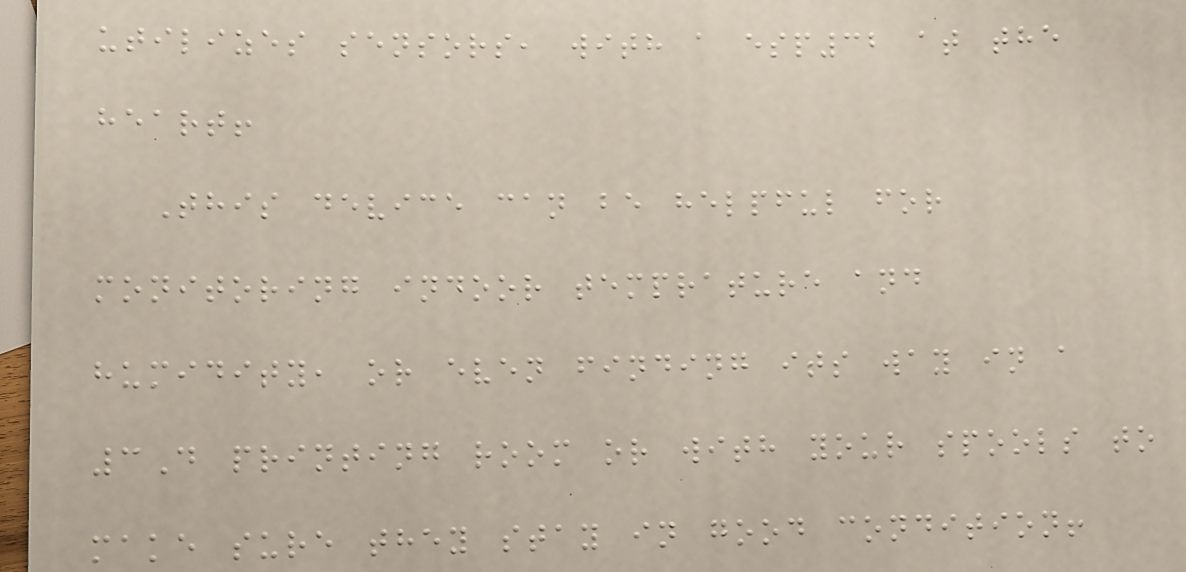utilizes sensors, with a esp32 at the
heart!
This device can be helpful for
monitoring indoor temprature and
humidity, or even finding its way in a
3D printing room or with your spools to
make sure they stay in good condition!
